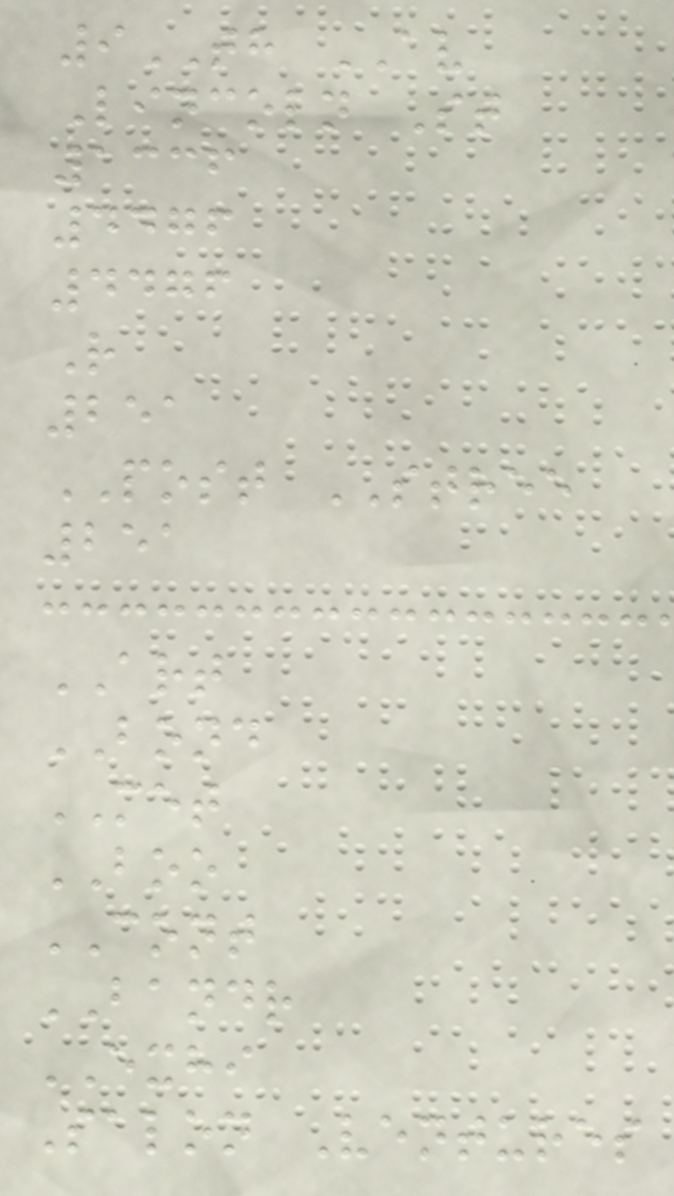9TH AV
Lincoln St
1336
4476
4476
R
251
POST STREE
251
ART
BOND
MET
BOO
CONT
BANDR
EXHI
Salon Ventures
